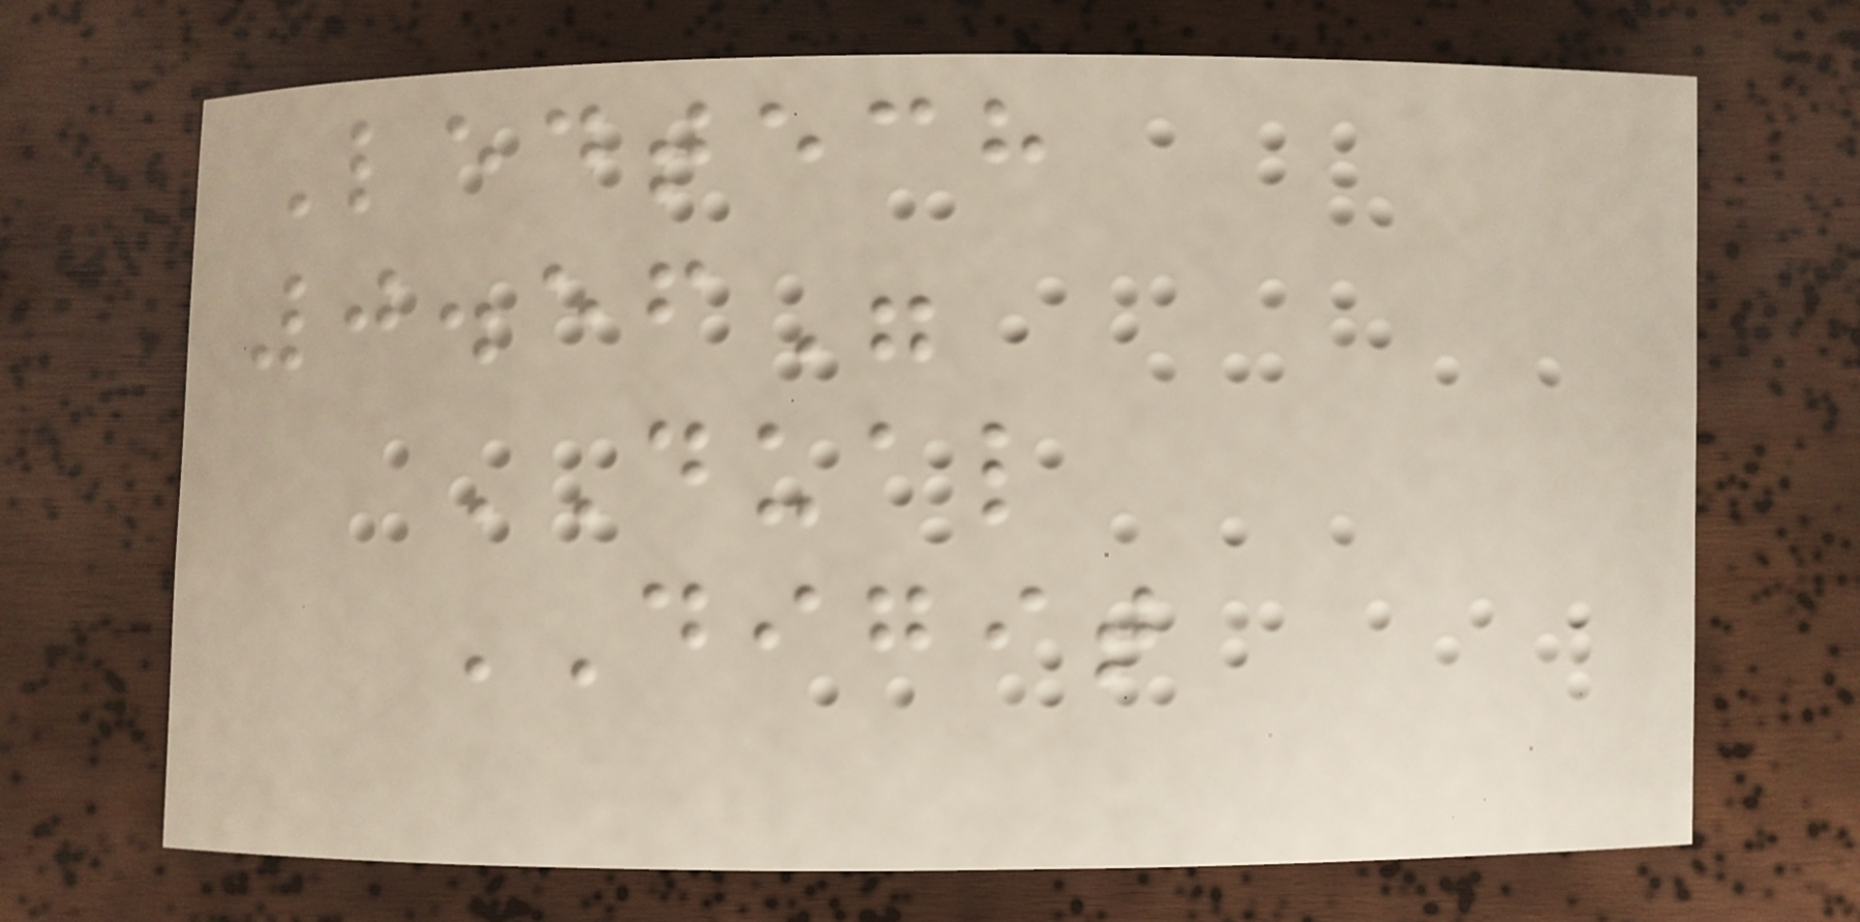Ledtech
0.56"
DUAL
DIGIT
